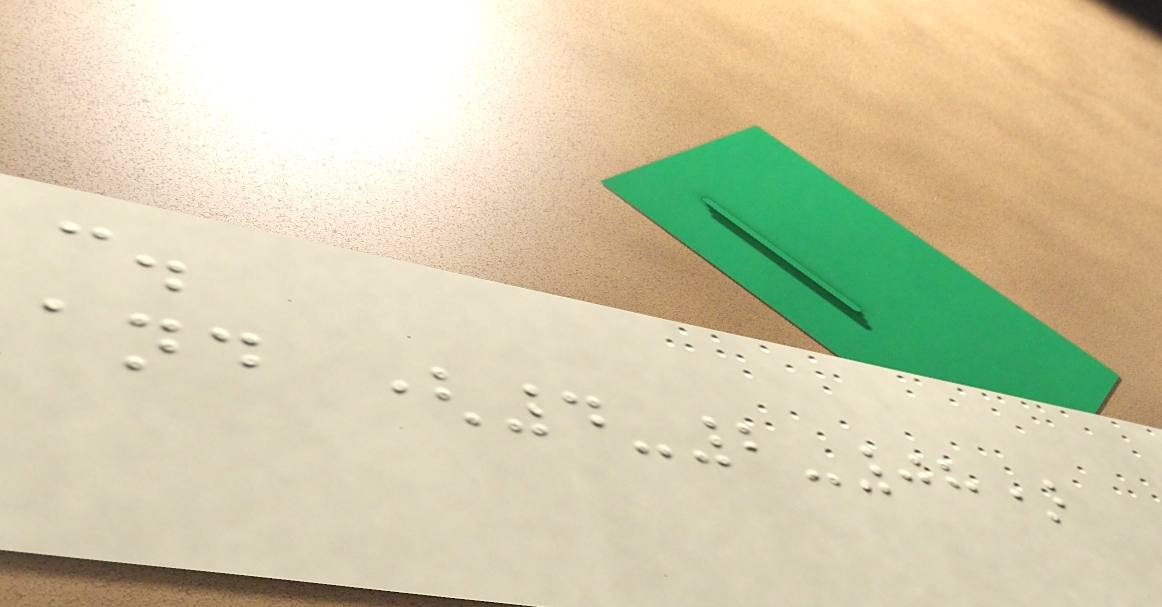c.
and (4-2-08)
